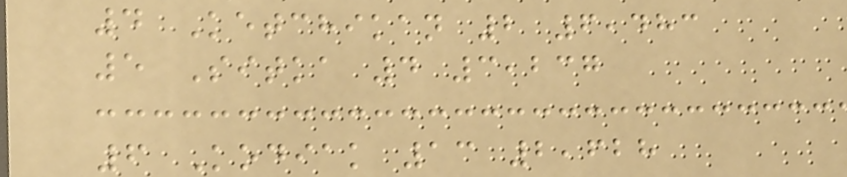4 Ketchikan 2 6,483
5 Sitka 4 3,237
6 Kodiak 13 2,628
